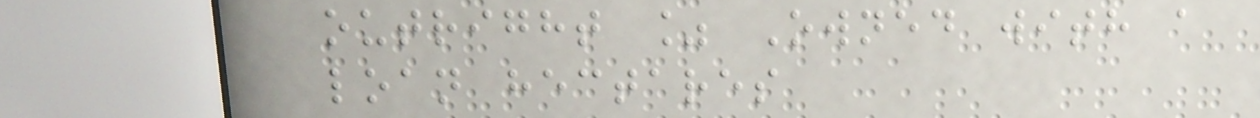outright % Owned with a
loan hectares
